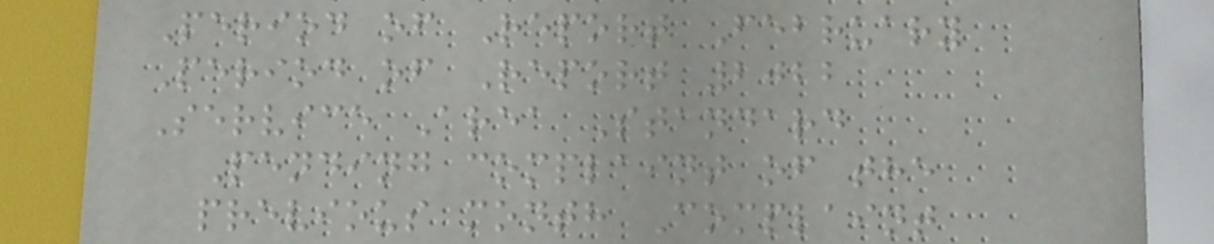Period of Report February
Period of Report 2022
Service Area Standard
Pending complaint of the
previous month Complaint
